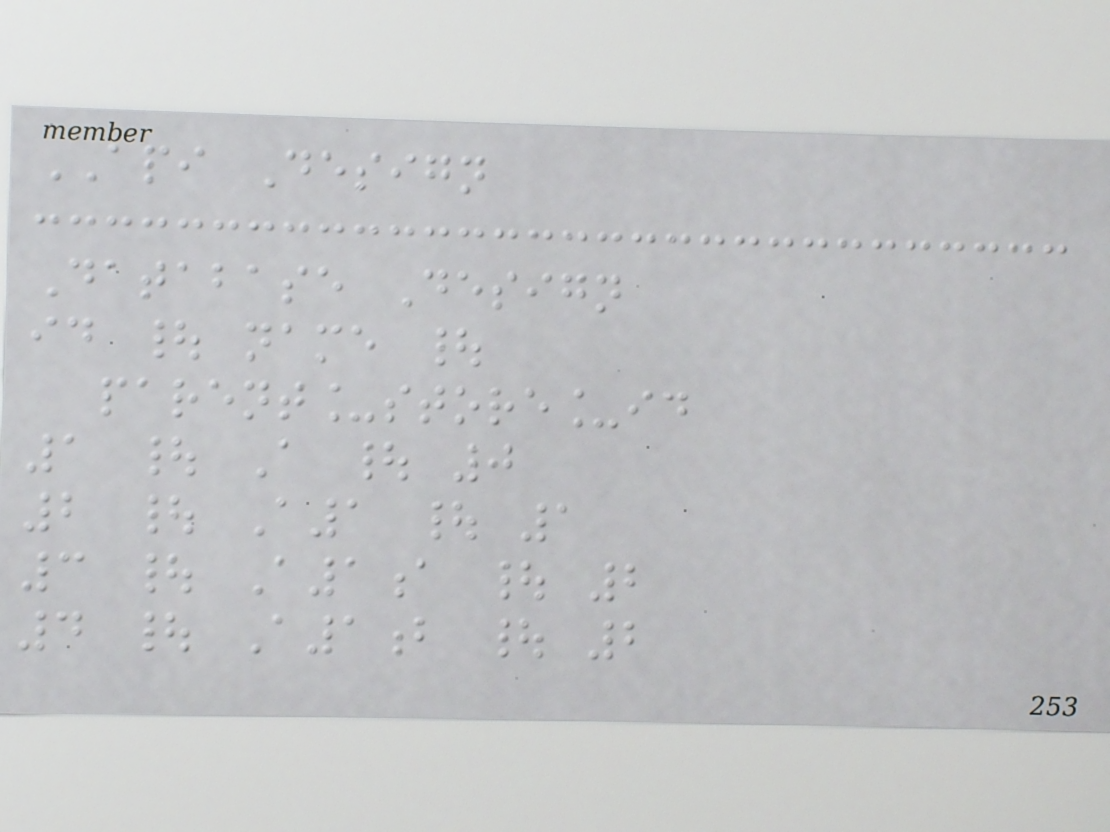API Design
Database Design
id | name |
parent_store_id
1 | A | 0
2 | A1 | 1
3 | A1a | 2
4 | A1b | 2
